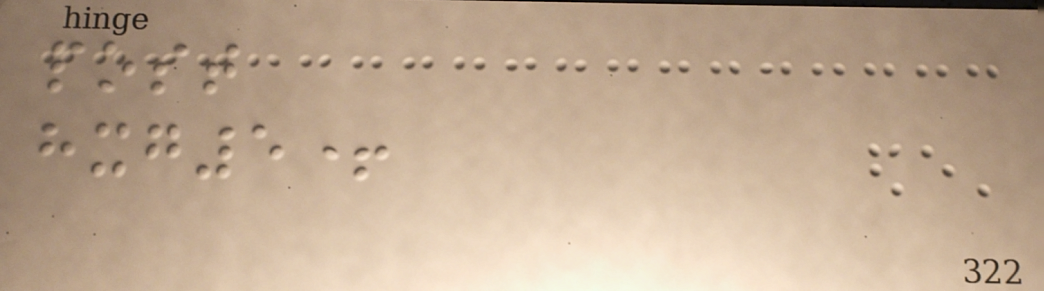post
hxg5+
